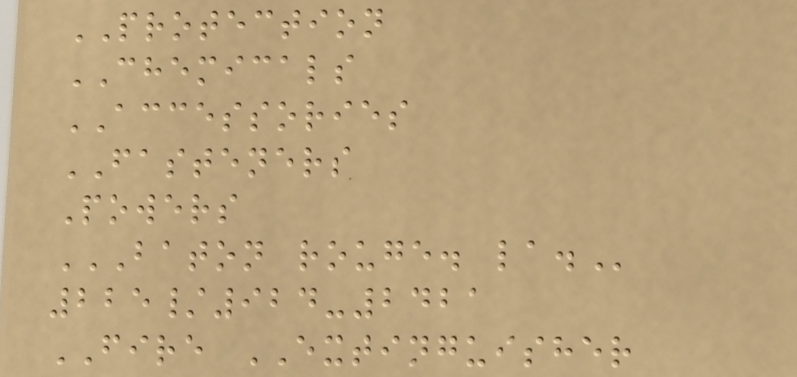PROTECTION
CHEMICALS
ACCESSORIES
FASTENERS
Powers
BATON ROUGE. LA.
225/924-2421
FIRE EXTINGUISHER
